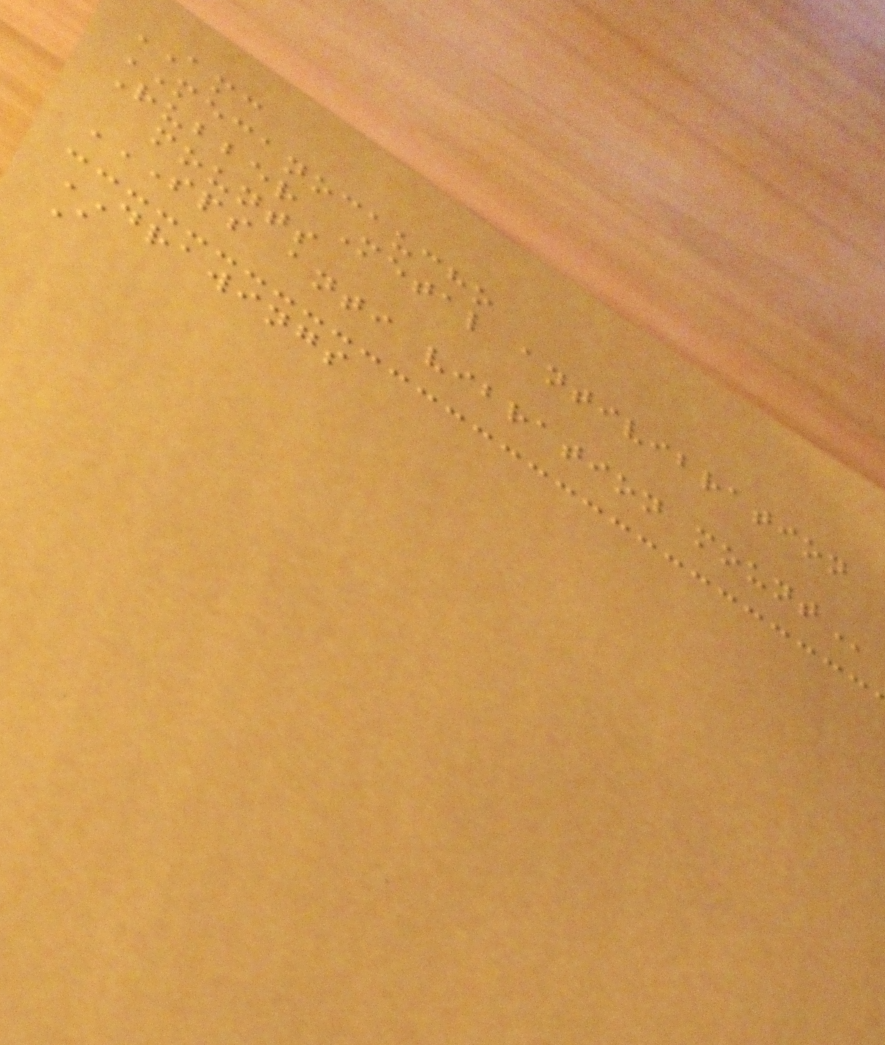AMC
MECANOCAUCHO
Rubber Metal antivibration
mounts
SPS ANTI VIBRATION MOUNT
DRAWINGS
A
